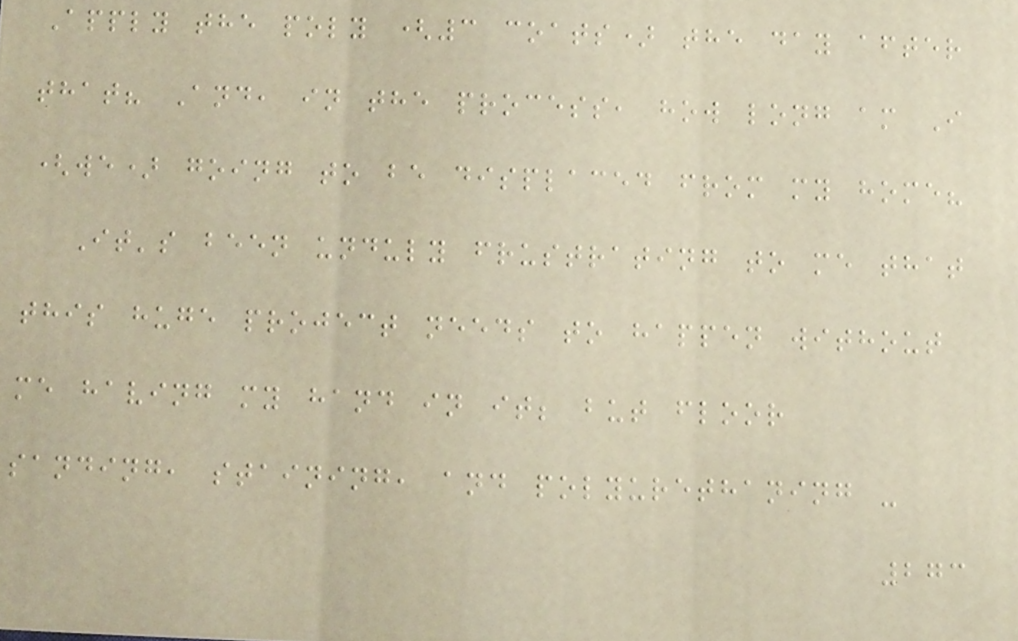Apply the poly (3 coats) the day after
that? And, in the process, how long am I
(we) going to be displaced from my home?
It's been unduly frustrating to me that
this huge project needs to happen without
me having my hand in it; but floor
sanding, staining, and polyurethaning -
273
